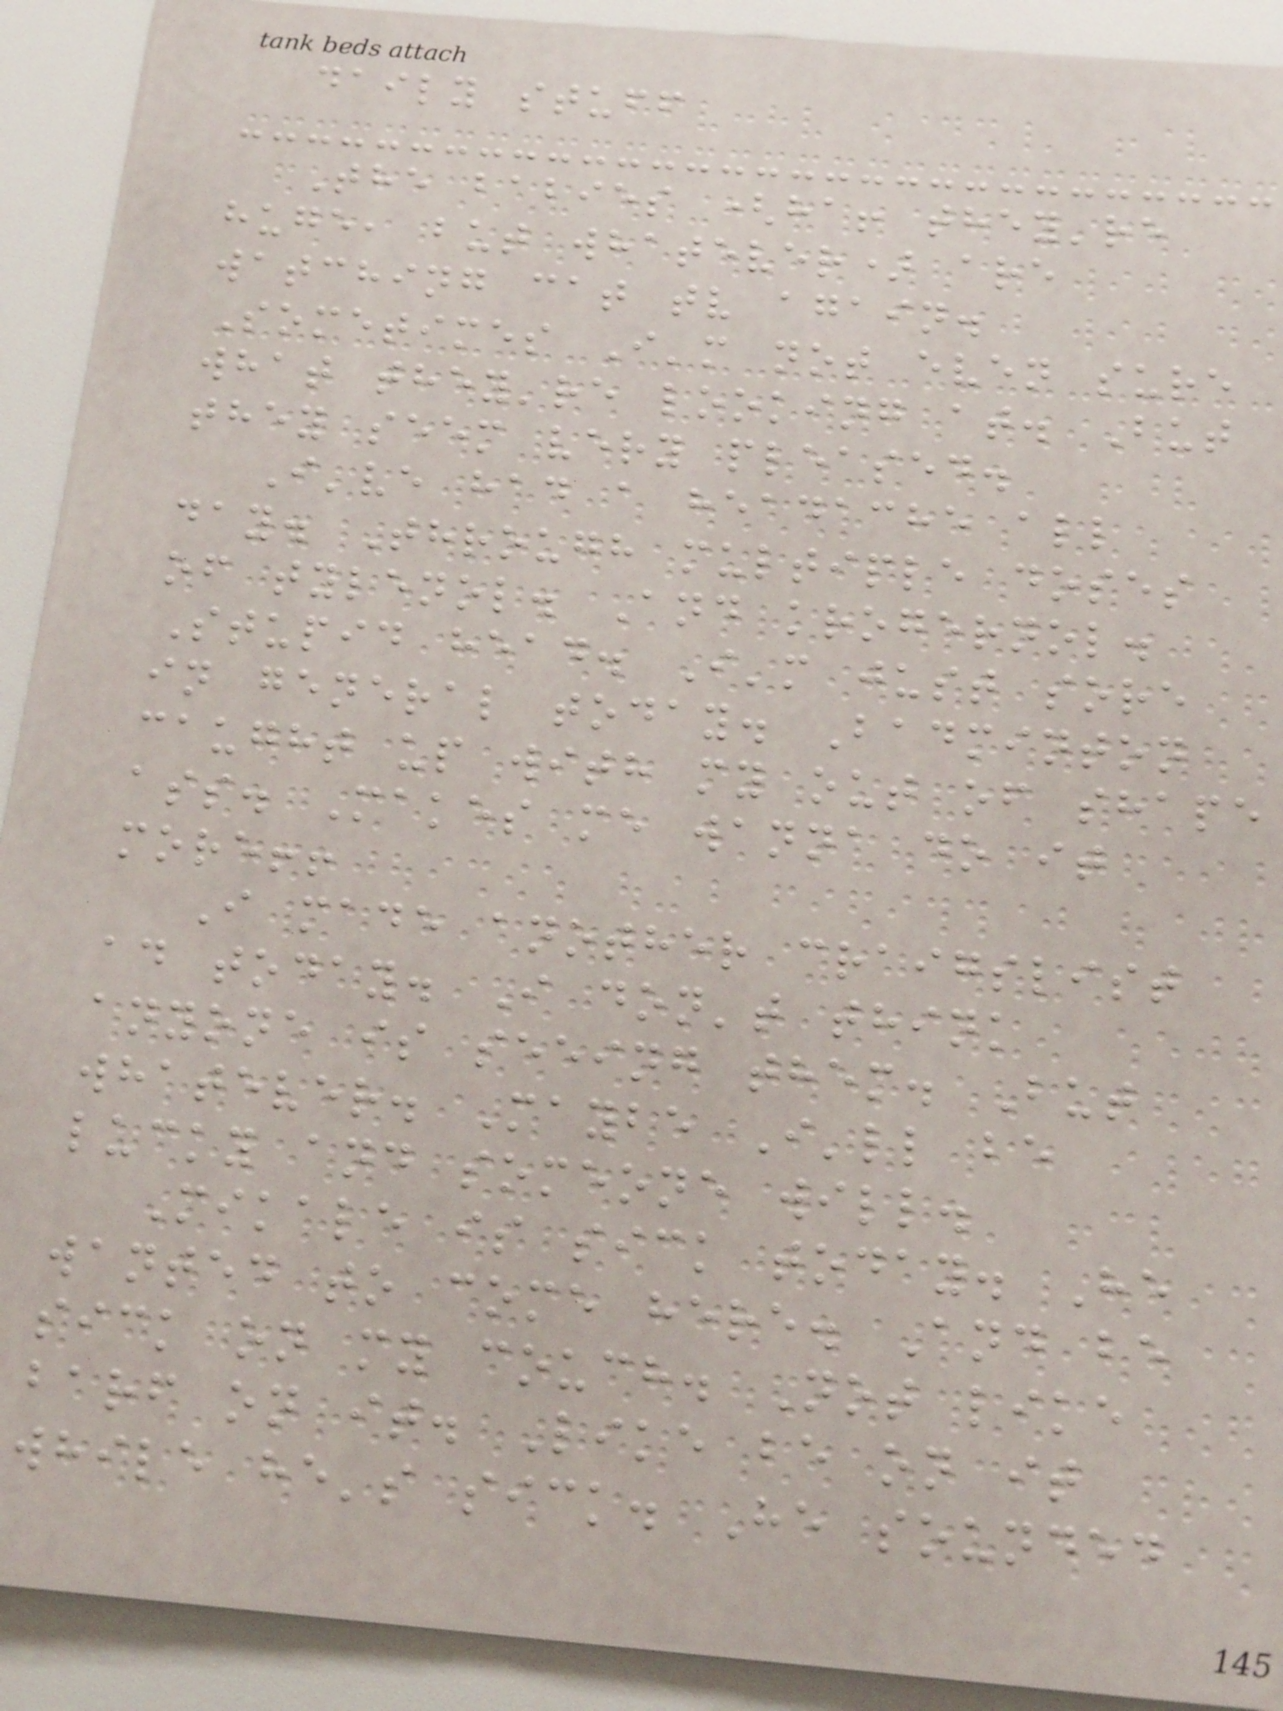daily stuff
The babies (ha! they're
huge, but whatever) are
watching cat tv again.
Sometimes I'm not even sure
what they're looking at. But
they seem very pleased.
I've had a headache all
day. Through multiple doses
of tylenol. And krogernol.
Stupid head. I'm just sore
in general today. Badminton
caught up with my out of shape
ass. Makes me wanna do it
more!!
I made another craigslist
ad today. I don't think
anyone is seeing them. But
whatever. Maybe I'll be
lucky and someone will.
Mikale is sick today. He
wanted to come here. And be
sick on my couch. Not like
barf on it. Like be on it
while he's sick. He sounded
